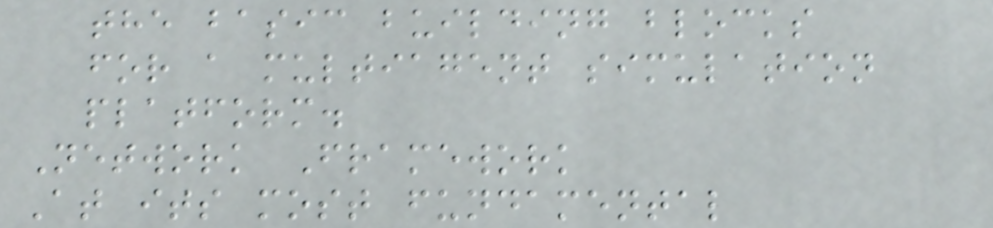the basic building blocks
for a multiagent simulation
platform.
Network Framework
At its most fundamental
